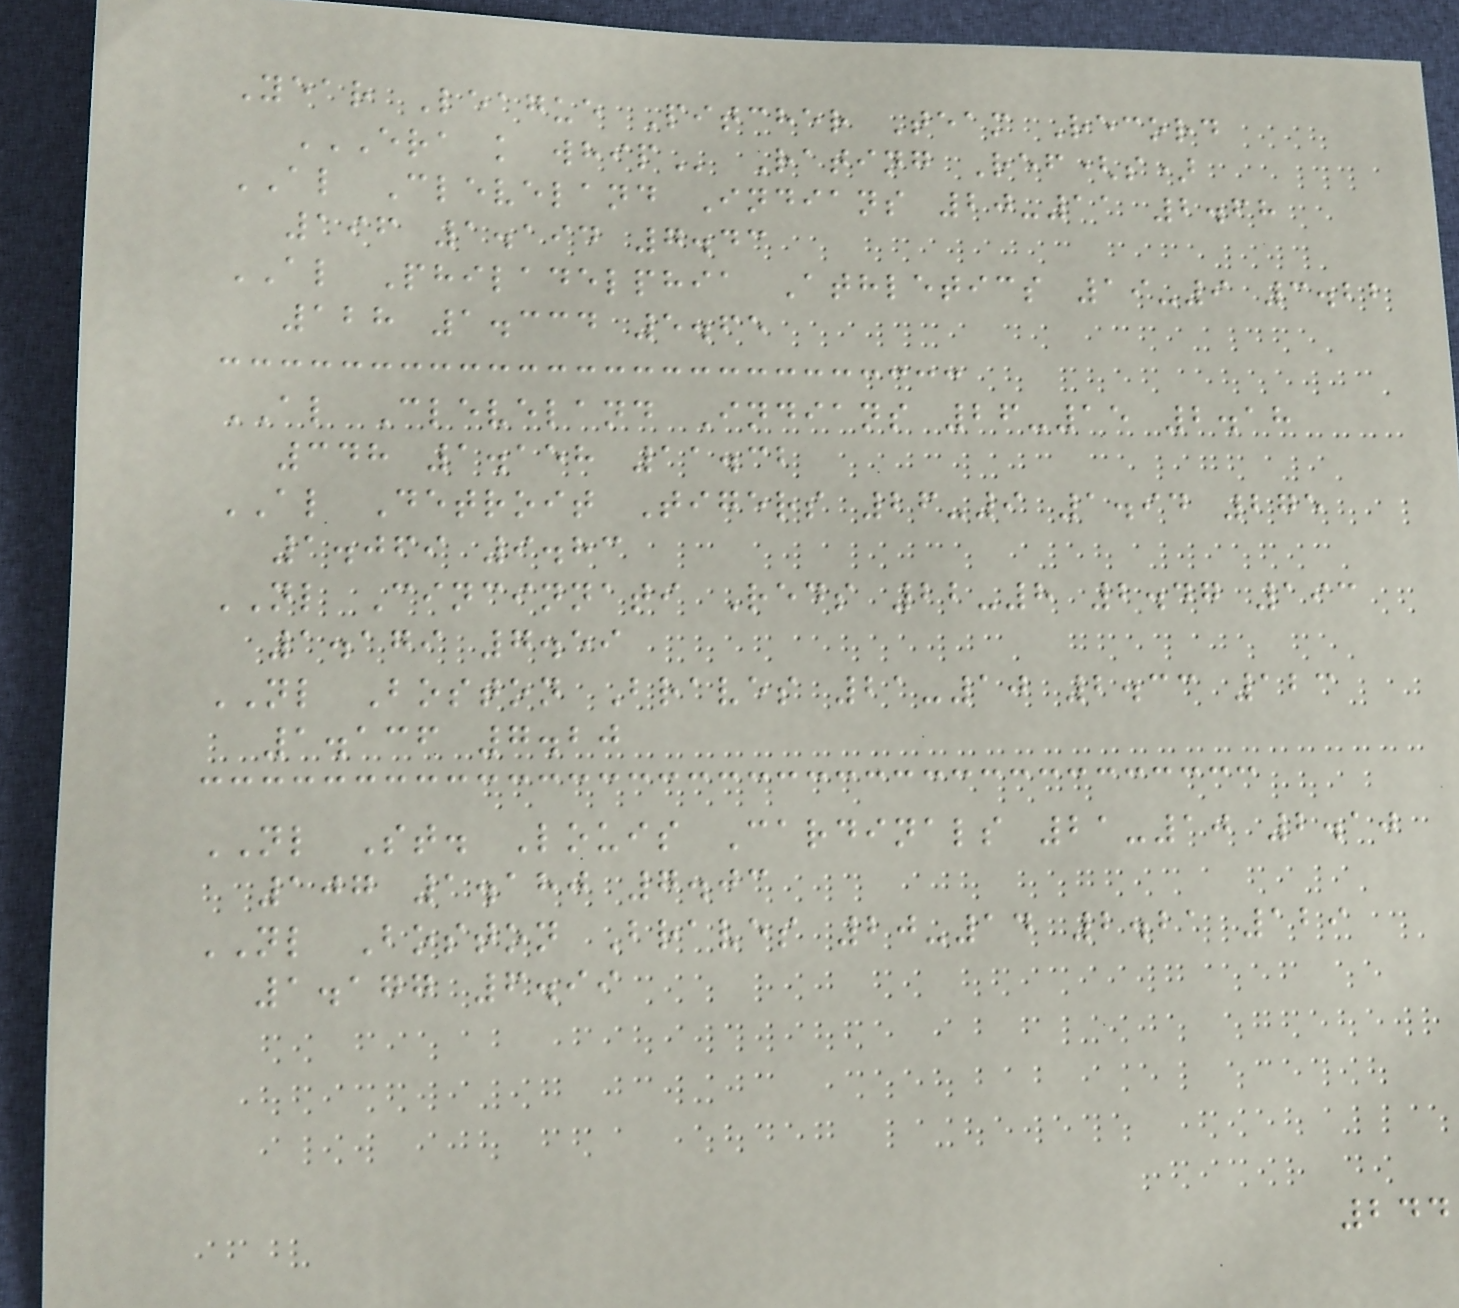Year League Pitcher Team Record
ERA K WHIP Rating Ref(s)
AL Cleveland Indians 20-11 2.68
196 1.194 7.43
AL Philadelphia Athletics 19-9 3.22
128 1.334 5.65
AL Cleveland Indians 26-15 2.18
348 1.158 11.32
AL Detroit Tigers 26-9 1.94 275
1.069 9.83
NL Cincinnati Reds 22-8 2.47 193
1.179 7.59
NL Boston Braves 21-10 2.33 123
1.136 7.20
NL St. Louis Cardinals 21-10 2.10
107 1.180 7.03
NL Boston Braves 20-14 2.21 129
1.177 6.99
244
